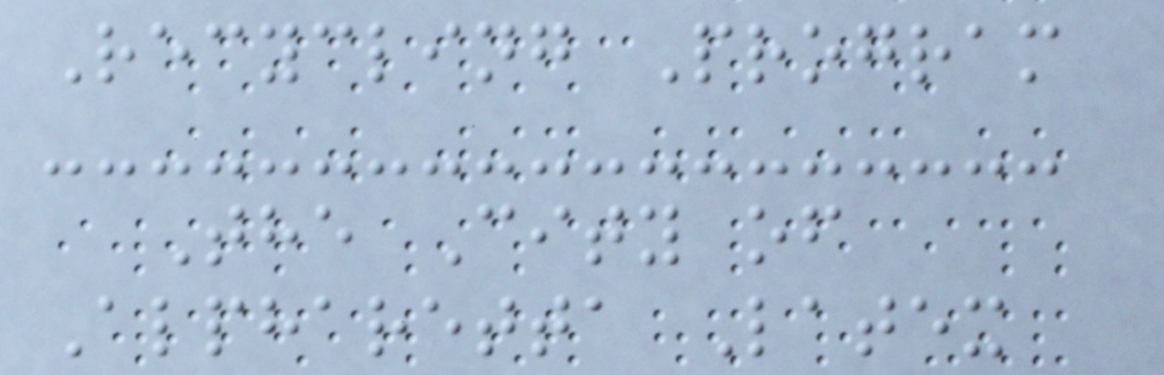Recycling Program
The City of
Alpharetta Latex
